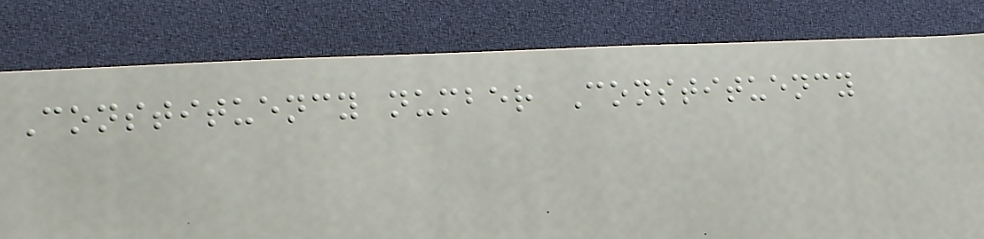Constituency number Constituency
